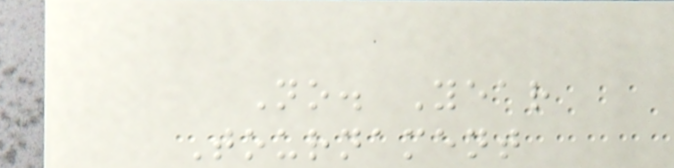No. Year
Tournament
